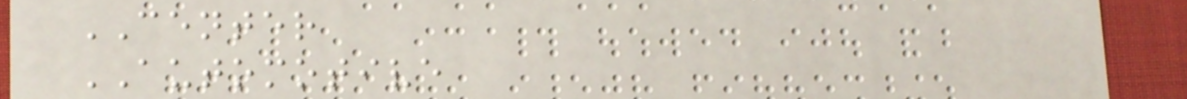CENTER
AUTOMOTIVE
